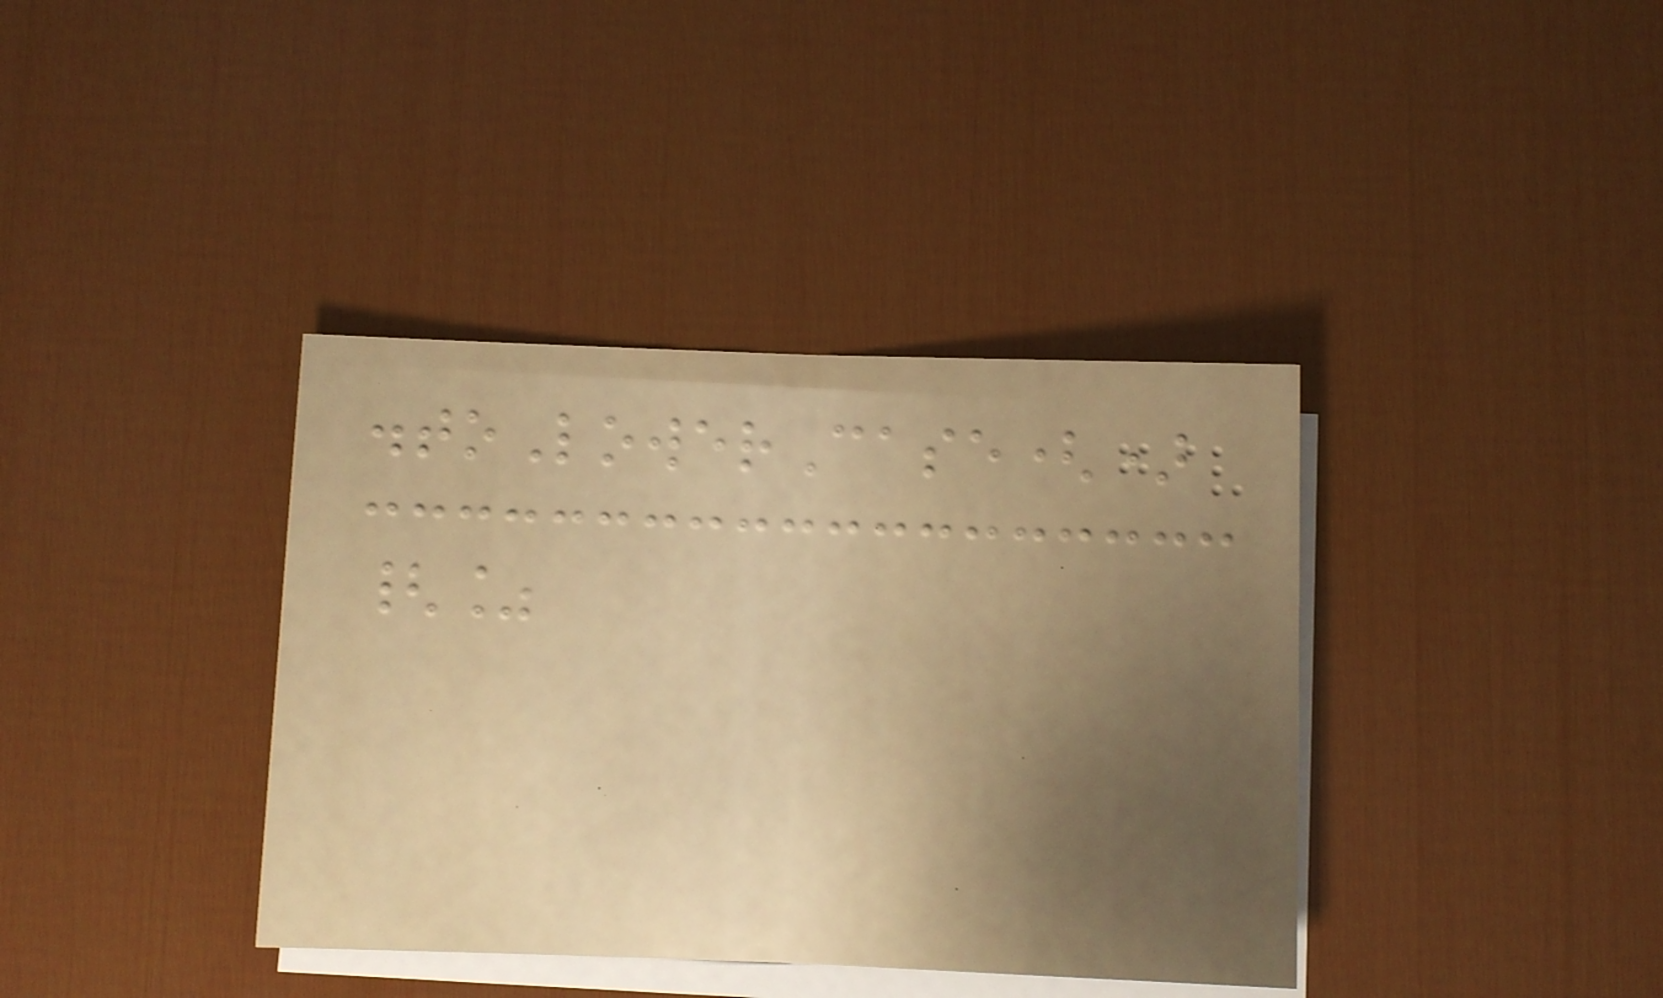.toLowerCase()
{%
